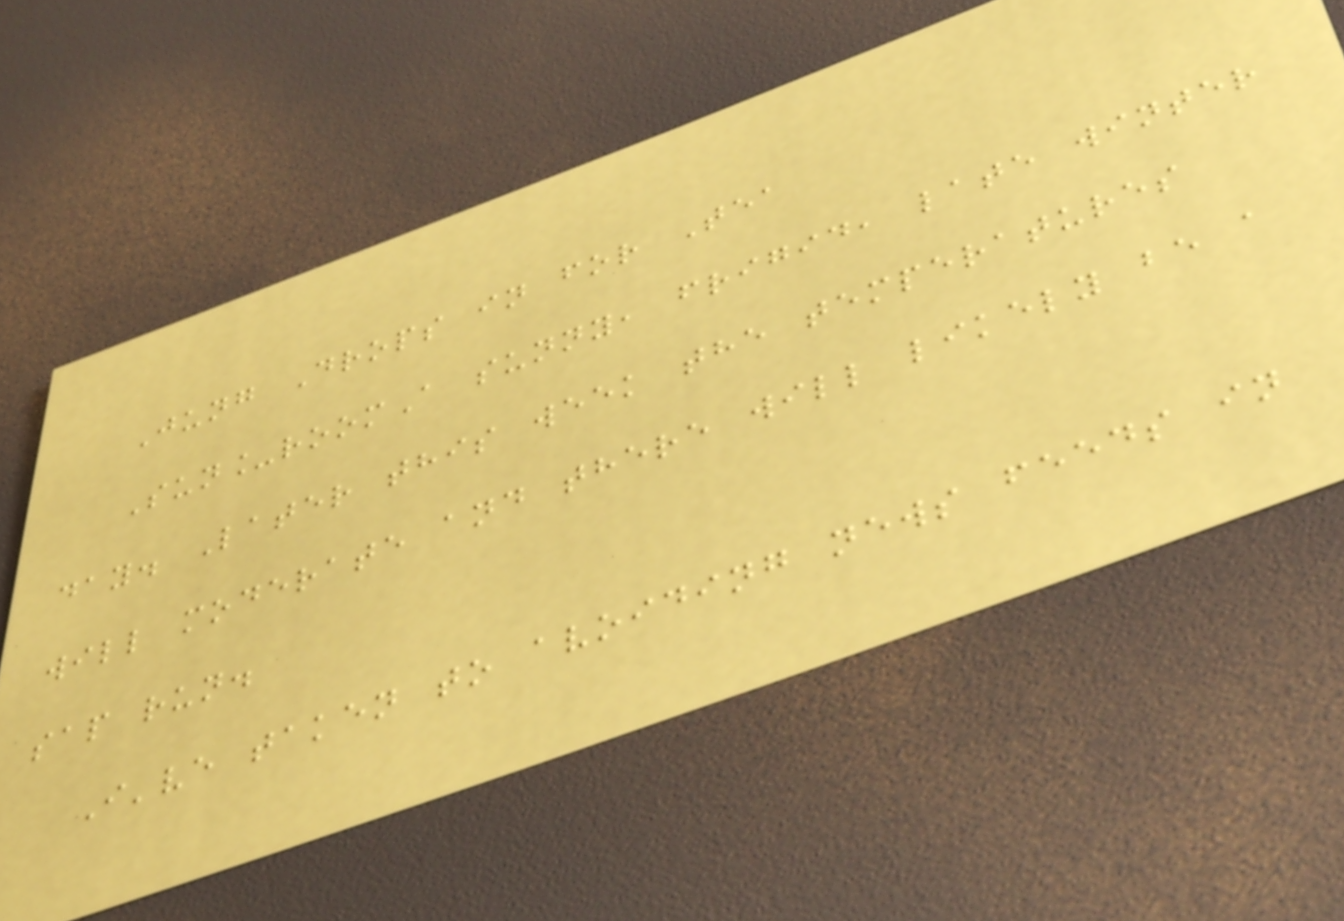Jung Drops in for Tea
Sun_roomA sunny, frigid, late winter
day. Later this week the temperatures
will moderate and there will likely be a
sap run.
I've taken to avoiding news feeds in
